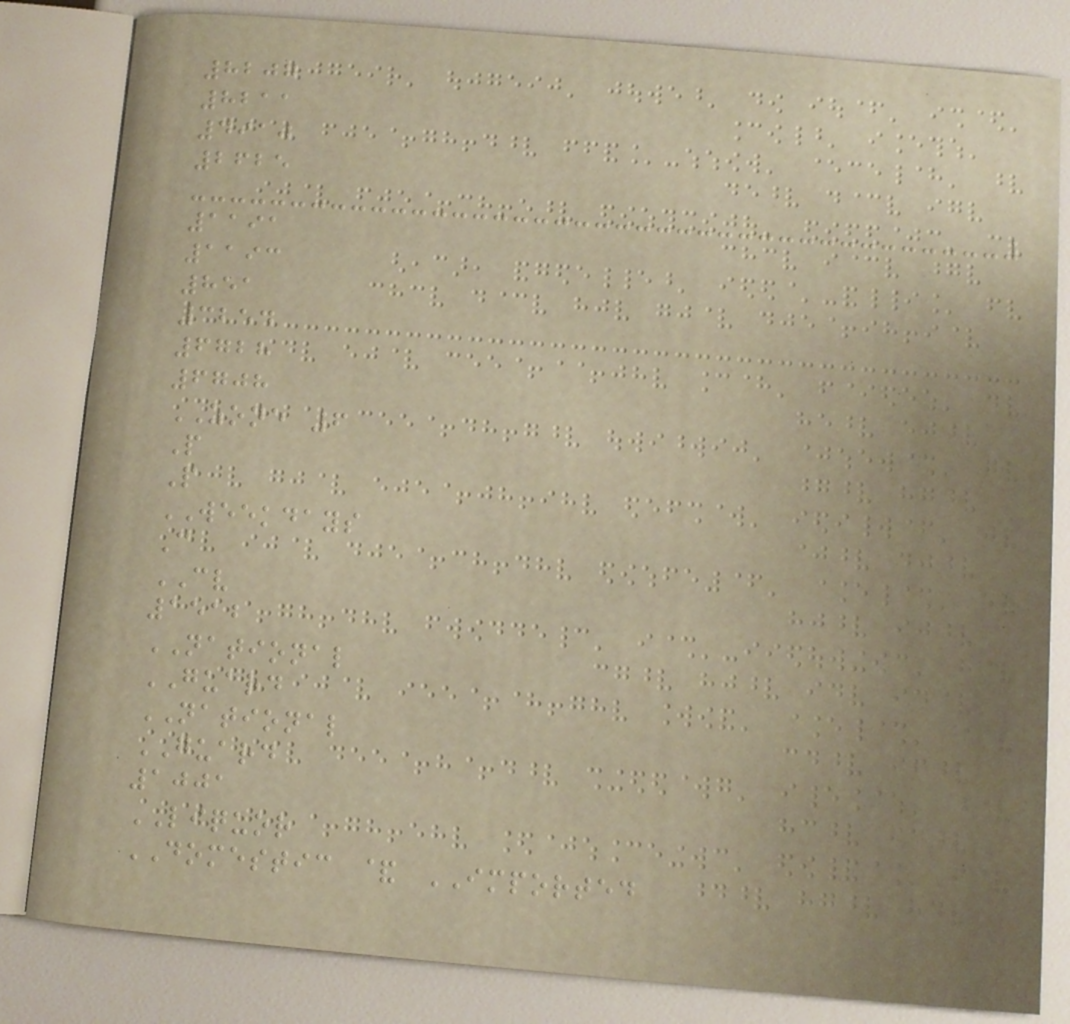8207
8211
4910
2625
1191
1193
851
3254
6728
6708
ZONE 6
P
P
WEEKDAYS
C
CV
1512
NATIONAL
GUARD
NATIONAL
GUARD
1001
LIQUOR
DOMESTIC & IMPORTED
